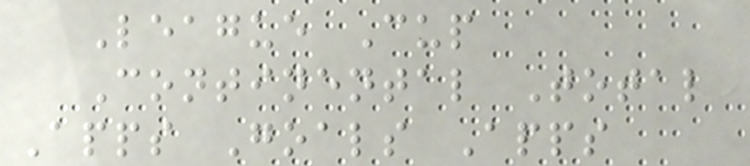League Cup
Continental Total
Apps Goals Apps
